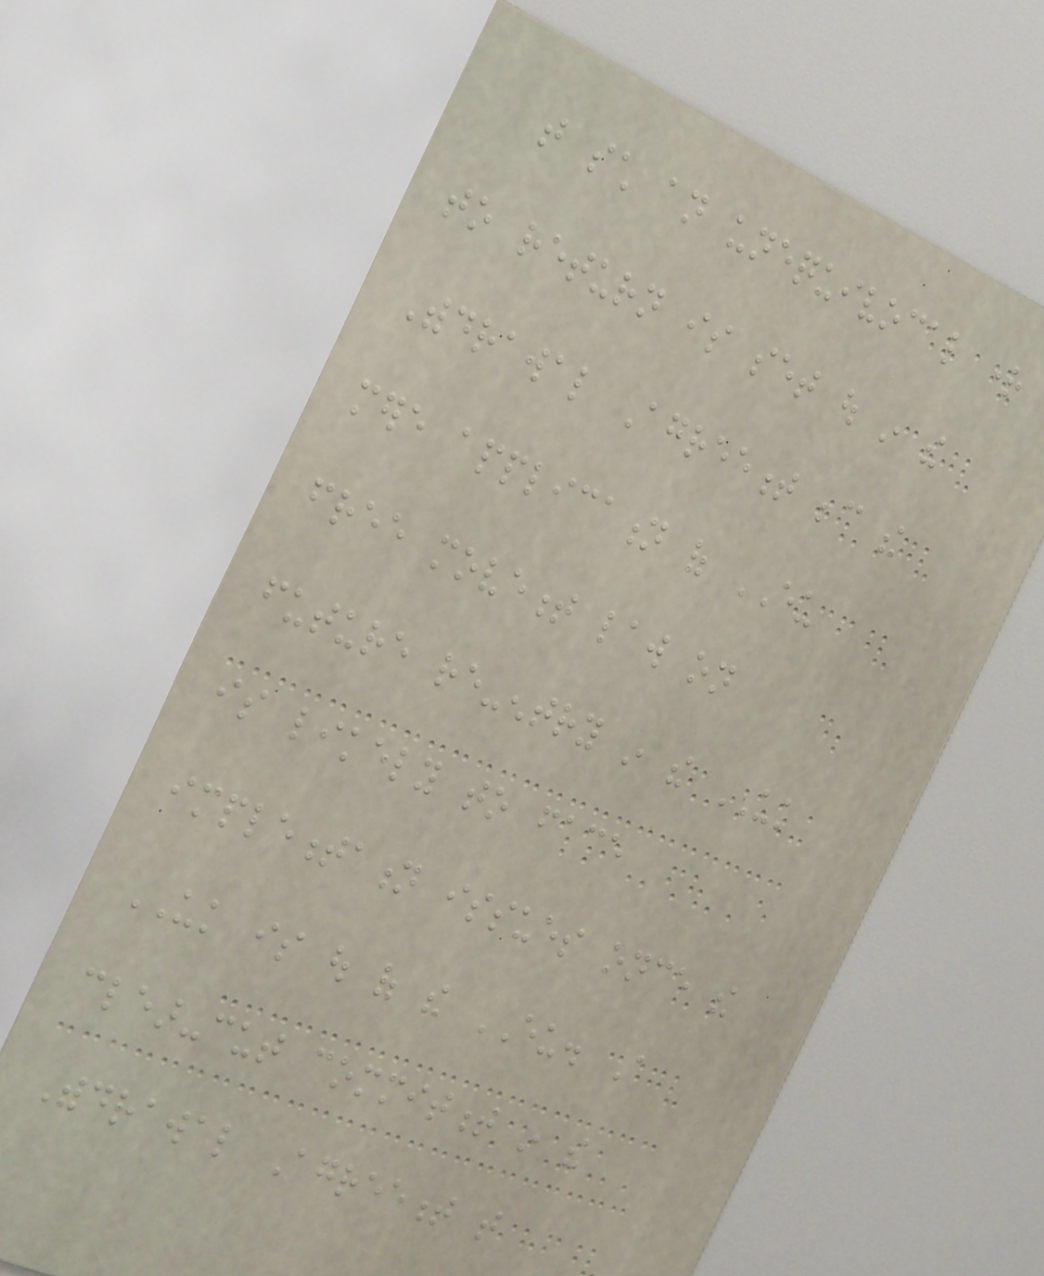that such an unequivocal right
to return is set out in the
Withdrawal Agreement because the
mere application of EU
free movement law on
future re-entry in the UK
is likely to face
implementation issues once the
UK is out of the EU. A
clear-cut commitment in the
Withdrawal Agreement that
